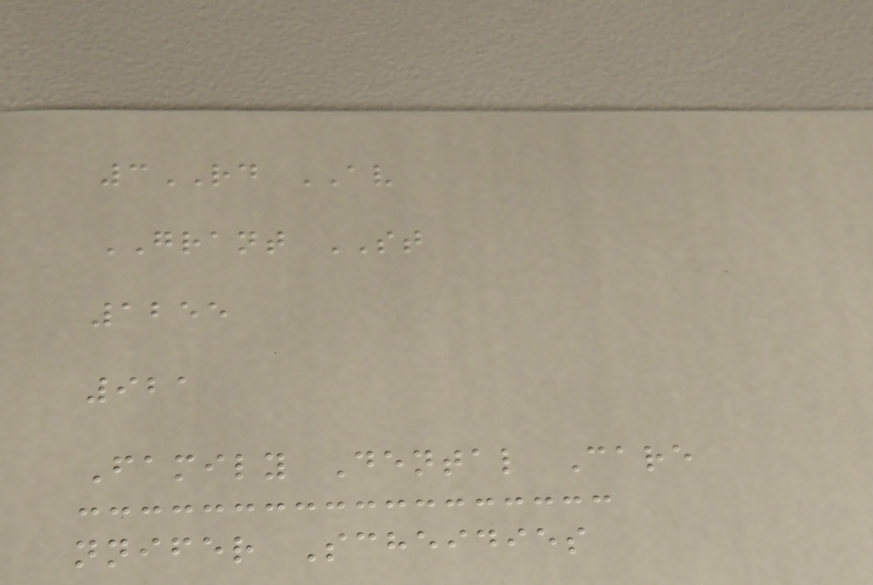3RD AV
GRANT ST
1255
921
Family Dental Care
nnifer Scheidies
